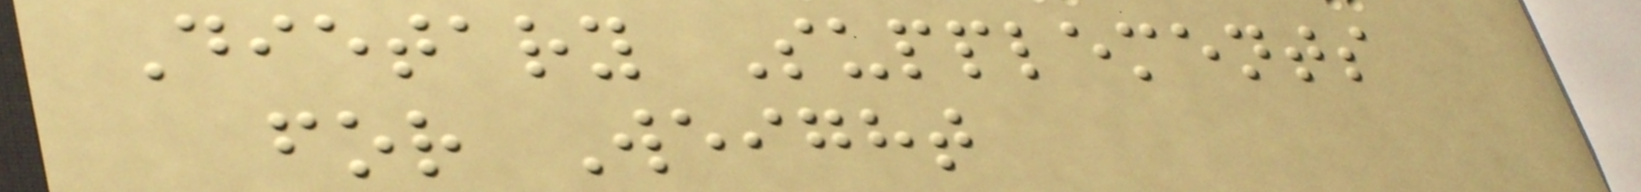Dietary Supplements
for Weight
